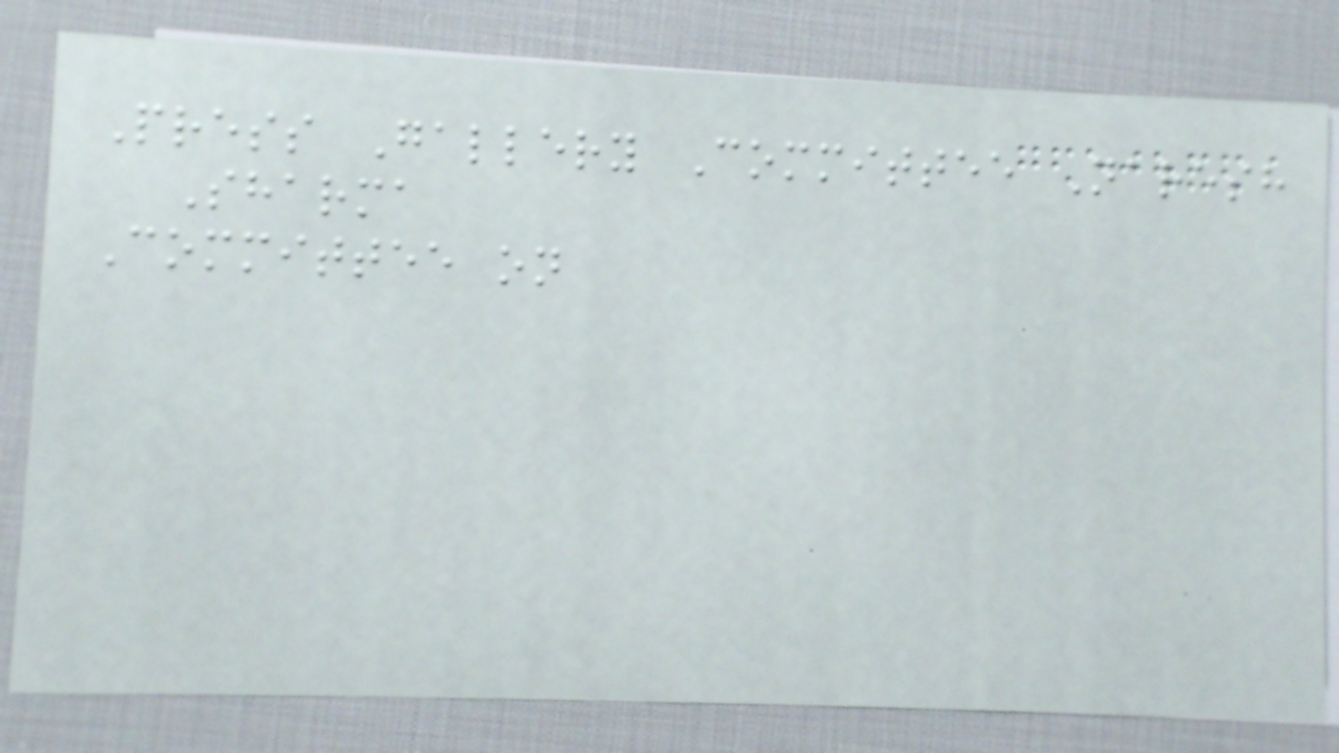Press Gallery Committee Naresh
Sharma
Committee on
